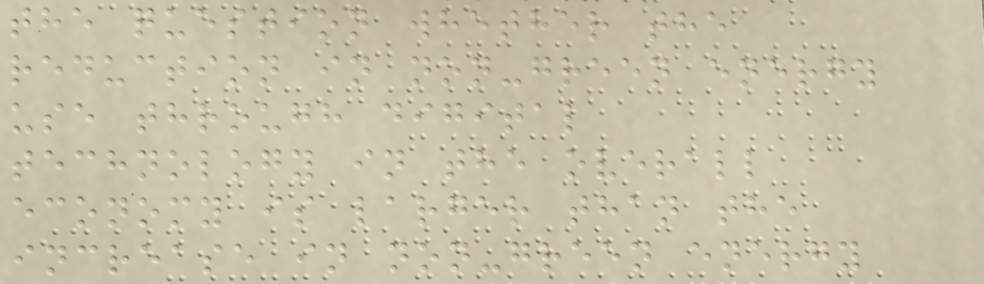the question whether the
reduction in non-green energy
use through digital
technology in the overall
economy is larger than the
increase in non-green energy
